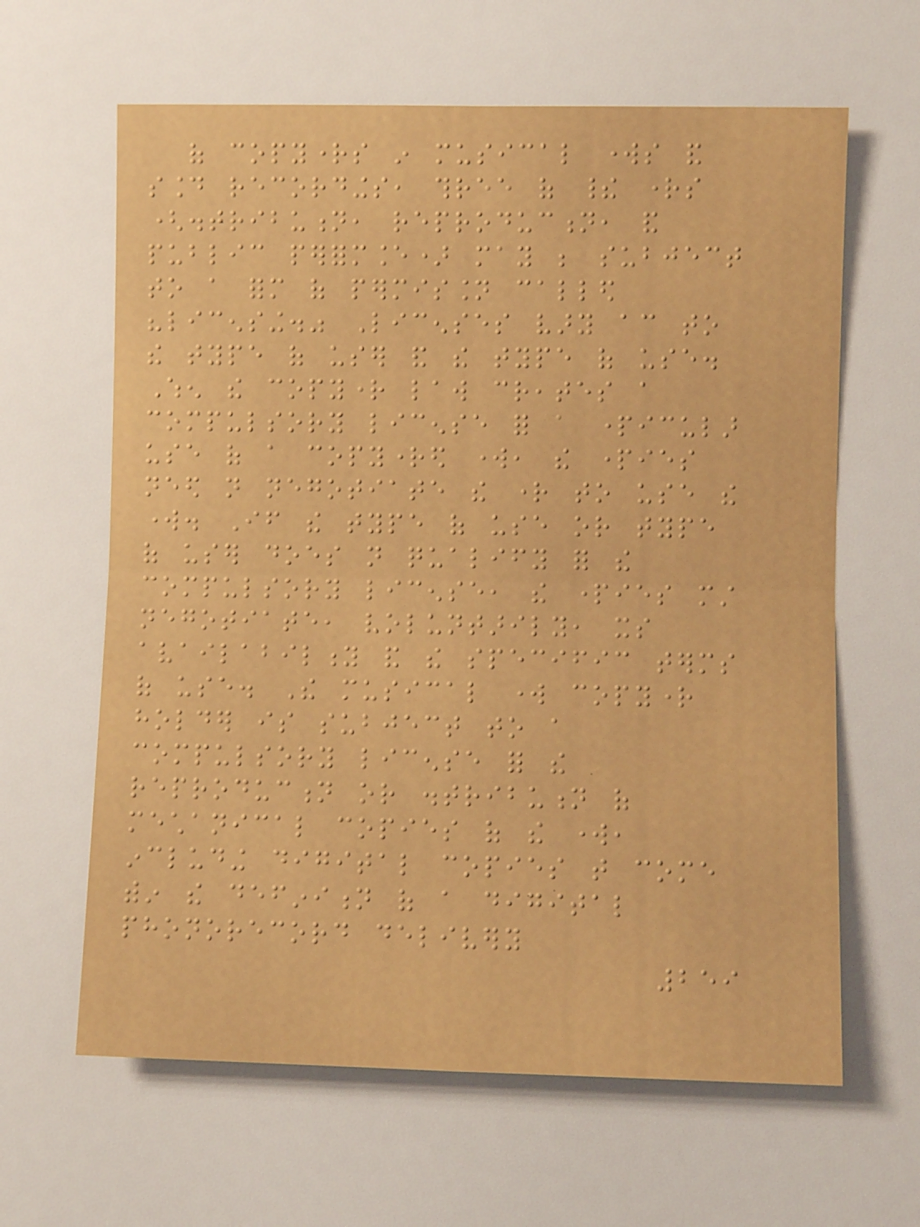of copyrights in musical works and
sound recordings, three of their rights
(distribution, reproduction, and
public performance) may be subject
to a form of permission called
"licensing." Licenses vary according to
the type of user and the type of use.
When the copyright law creates a
compulsory license for a particular
use of a copyrighted work, the parties
need not negotiate the right to use the
work. If the type of use or type
of user does not qualify for the
compulsory license, the parties must
negotiate, voluntarily, its
availability and the specific terms
of use. The musical work copyright
holder is subject to a
compulsory license for the
reproduction or distribution of
mechanical copies of the work,
including digital copies that come
within the definition of a digital
phonorecord delivery
259
